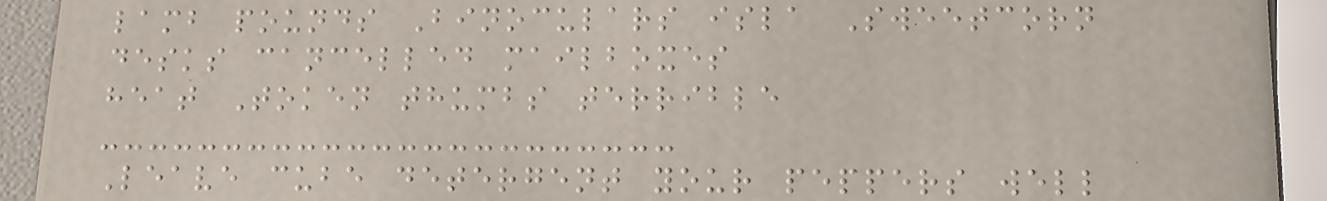lamb pounds Binoculars isla Sweetcorn
desks cancelled mailboxes
heat Token thumbs terrible
Leave cube detergent your peppers well
